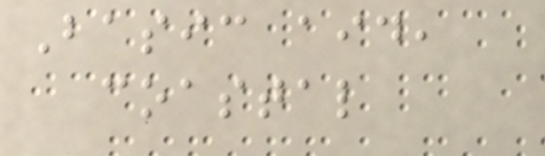Basic aid,
coastal
